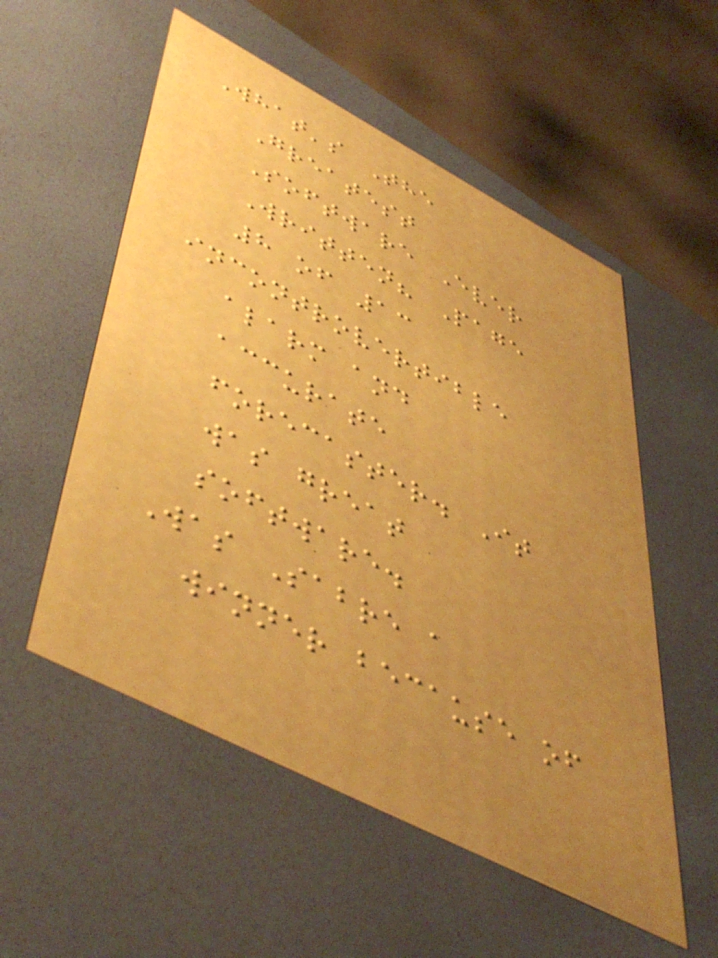What's The
Greatest
Software Ever
Written? Page
8 of 13
incontrovertible
alarm and
accurate
forecaster. It
was great
software.
Was Sabre a
winner because of
